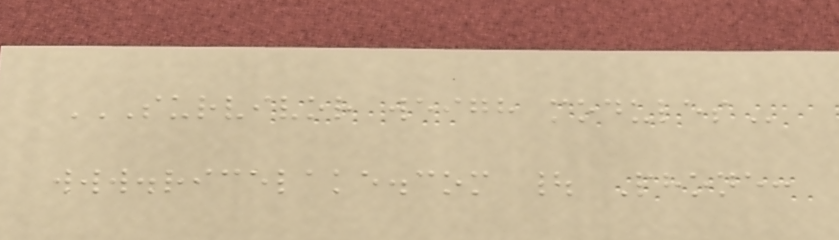SURVIVOR WEIGH MODULES
www.ricelake.com | Phone:
